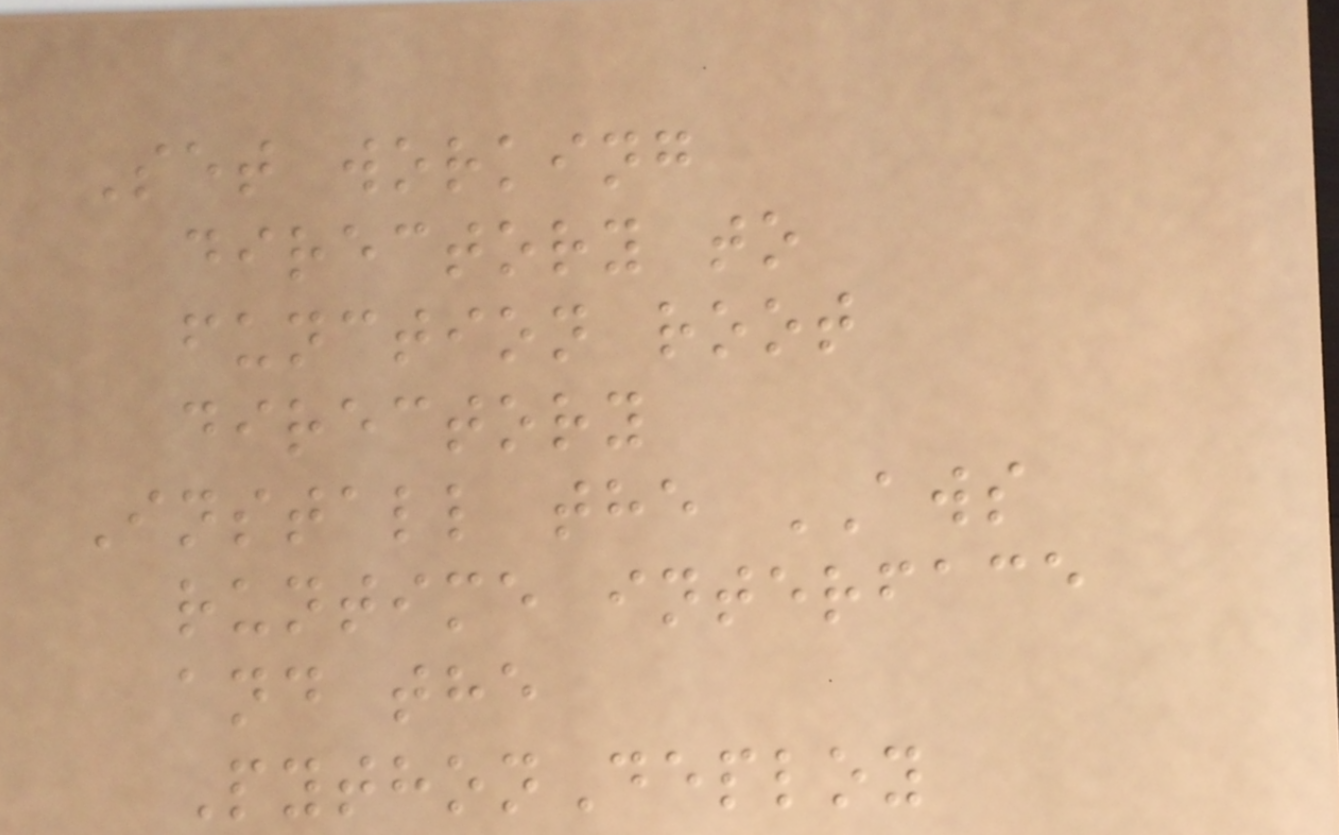Set working
directory to
function root
directory
Install the AWS
runtime interface
and the
PythonDeploy
